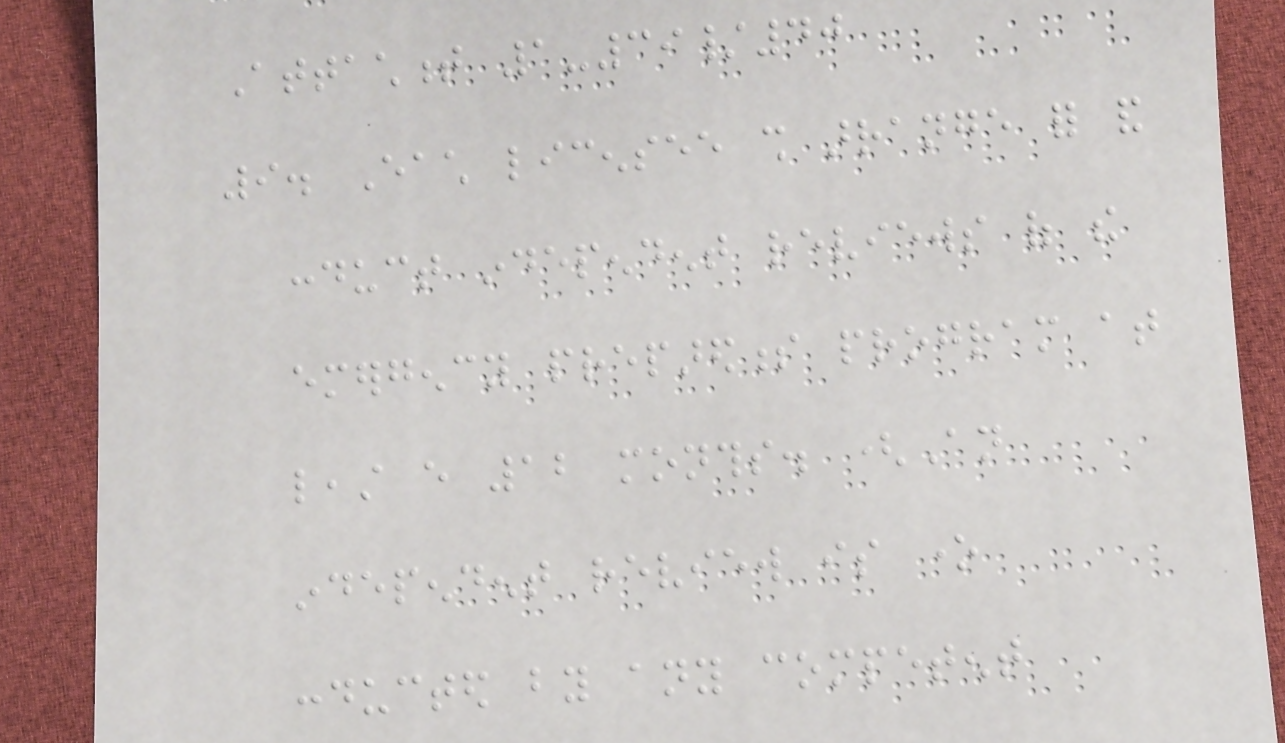Attachment 1-39/40
9. Each licensee shall arrange for and
conduct independent reviews of the
emergency preparedness program at
least every 12 months. (An
independent review is one
conducted by any competent
